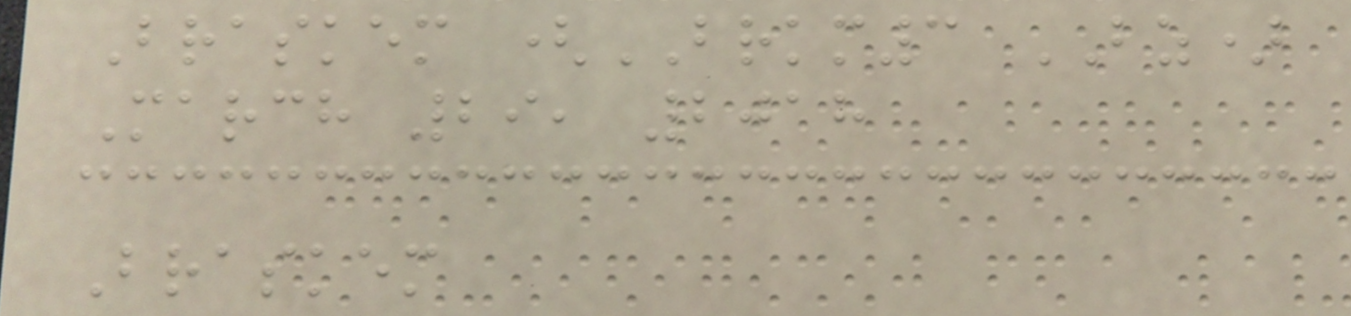Braskem (BRKM3 BZ)
March 29, 2018
Braskem
